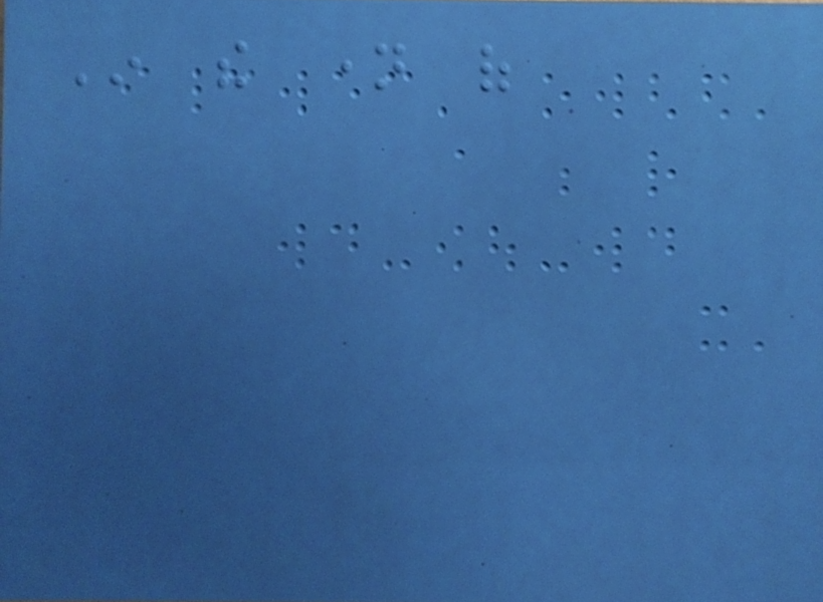In the name of
